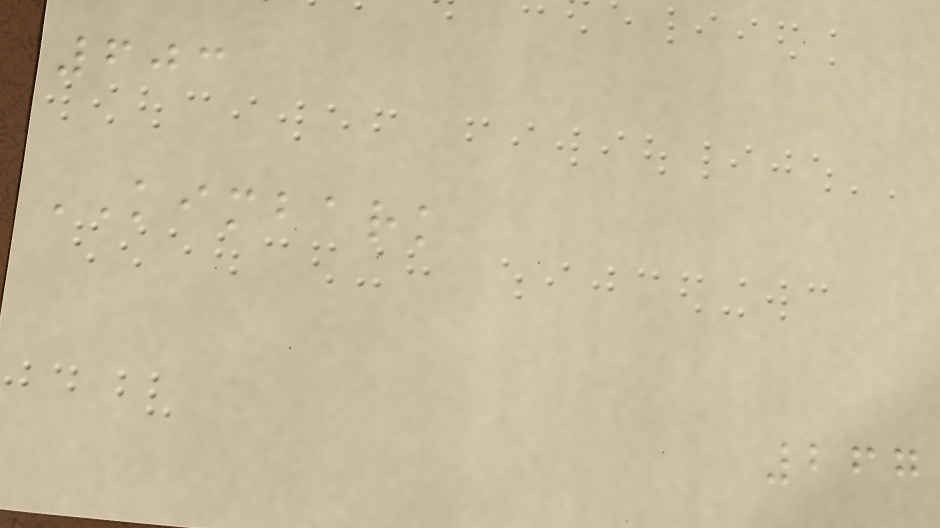603
KIMBARK
267
